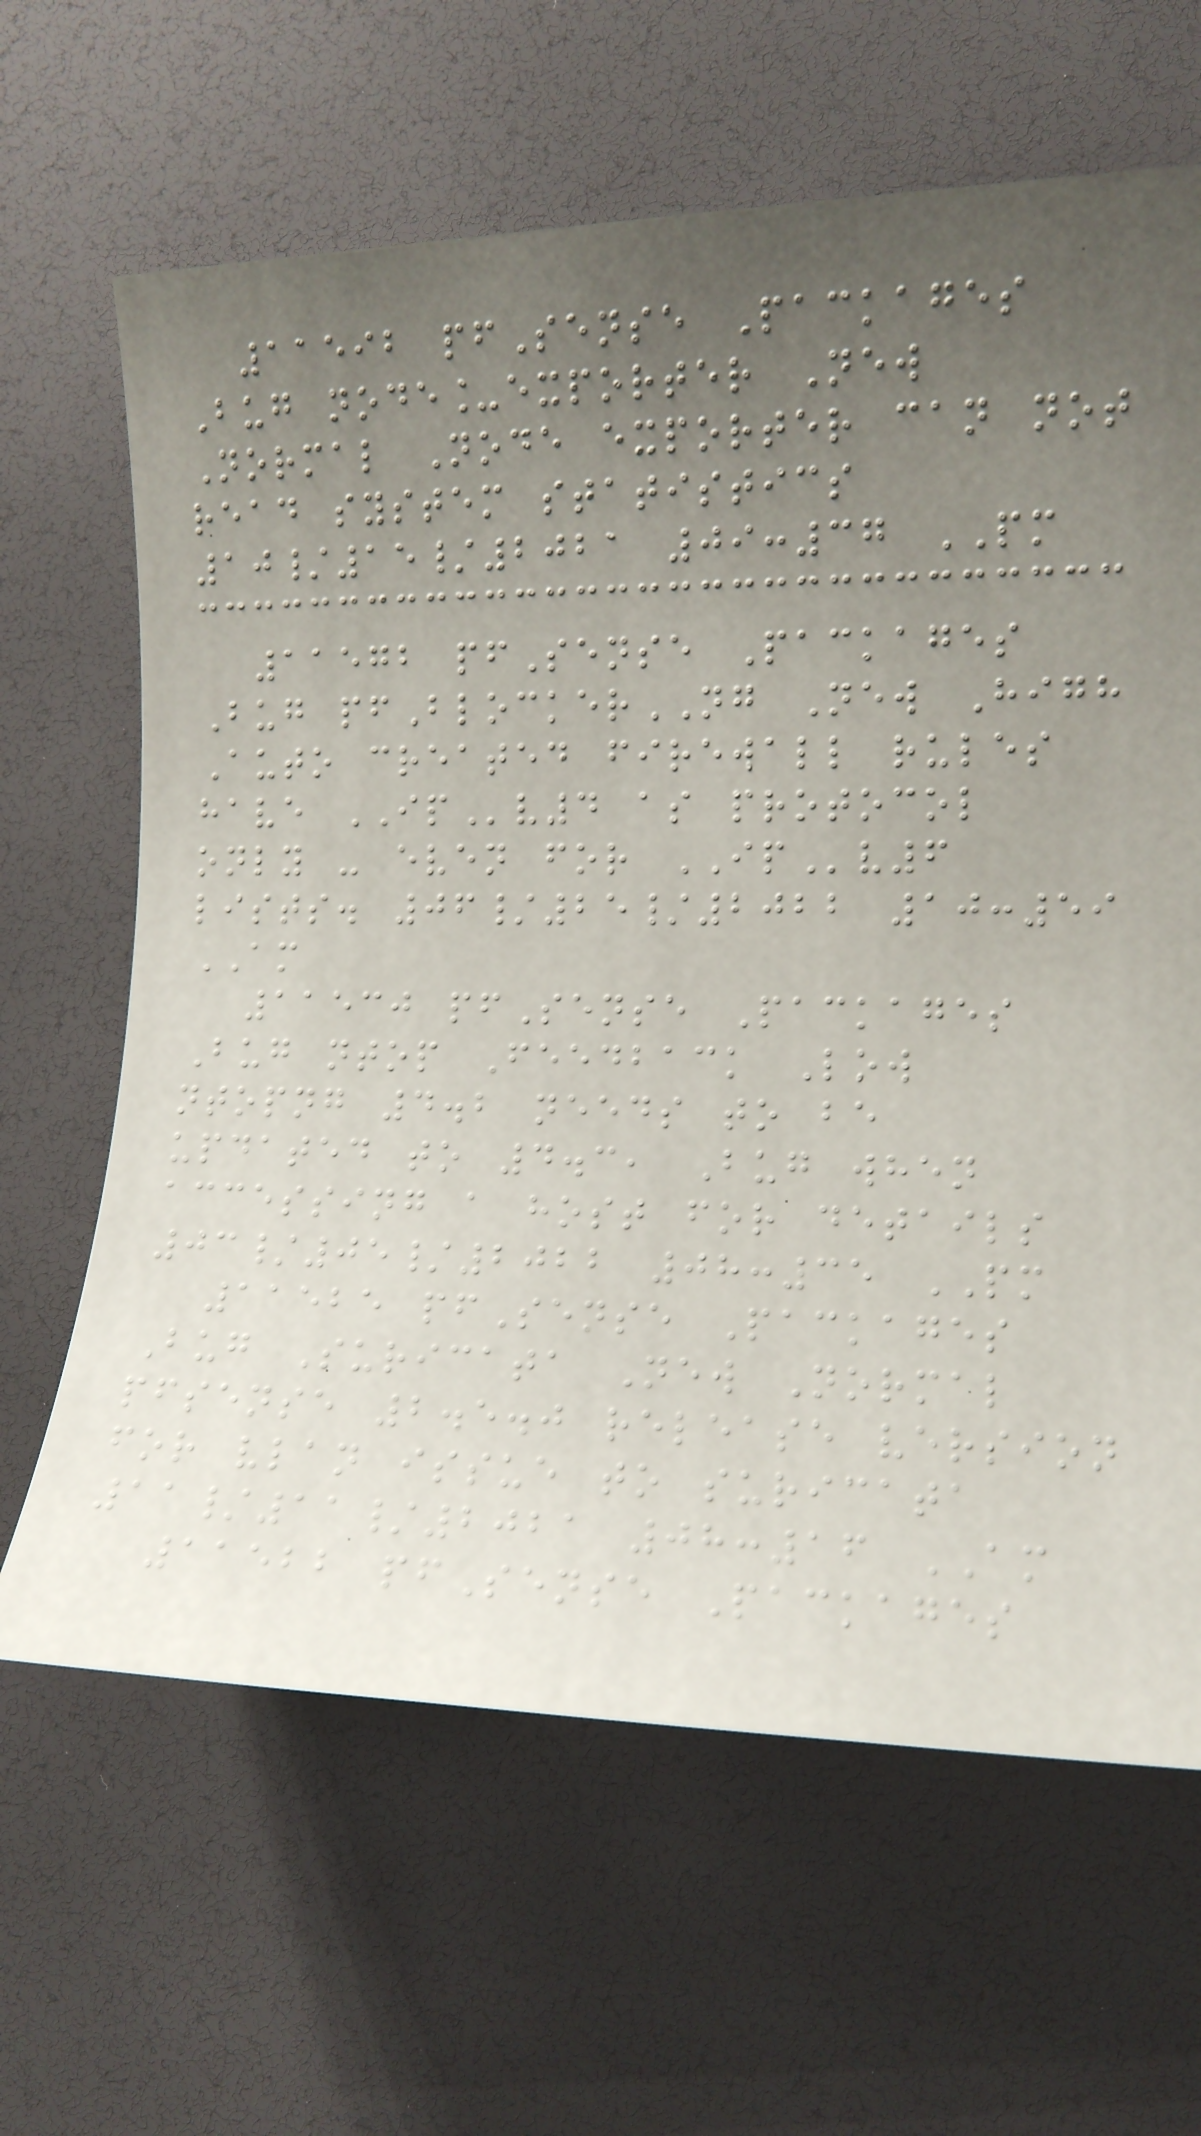11592 pfSense Packages
Bug node_exporter New
Normal Node exporter can not
read system statistics
10/15/2021 09:37 PM
11572 pfSense Packages
Bug pfBlockerNG New High
Auto created firewall rules
have IPv4 as protocol
only - even for IPv6
lists. 06/25/2022 10:59
AM
11530 pfSense Packages
Bug ntop Feedback Low
ntopng 4.2 needs to be
updated to 4.3, Bug when
accessing a host for details
03/05/2022 08:35 PM
11525 pfSense Packages
Bug Suricata New Normal
pfsense 2.5.0 release version
for vlan issue to suricata
11/11/2021 08:16 AM
11522 pfSense Packages
